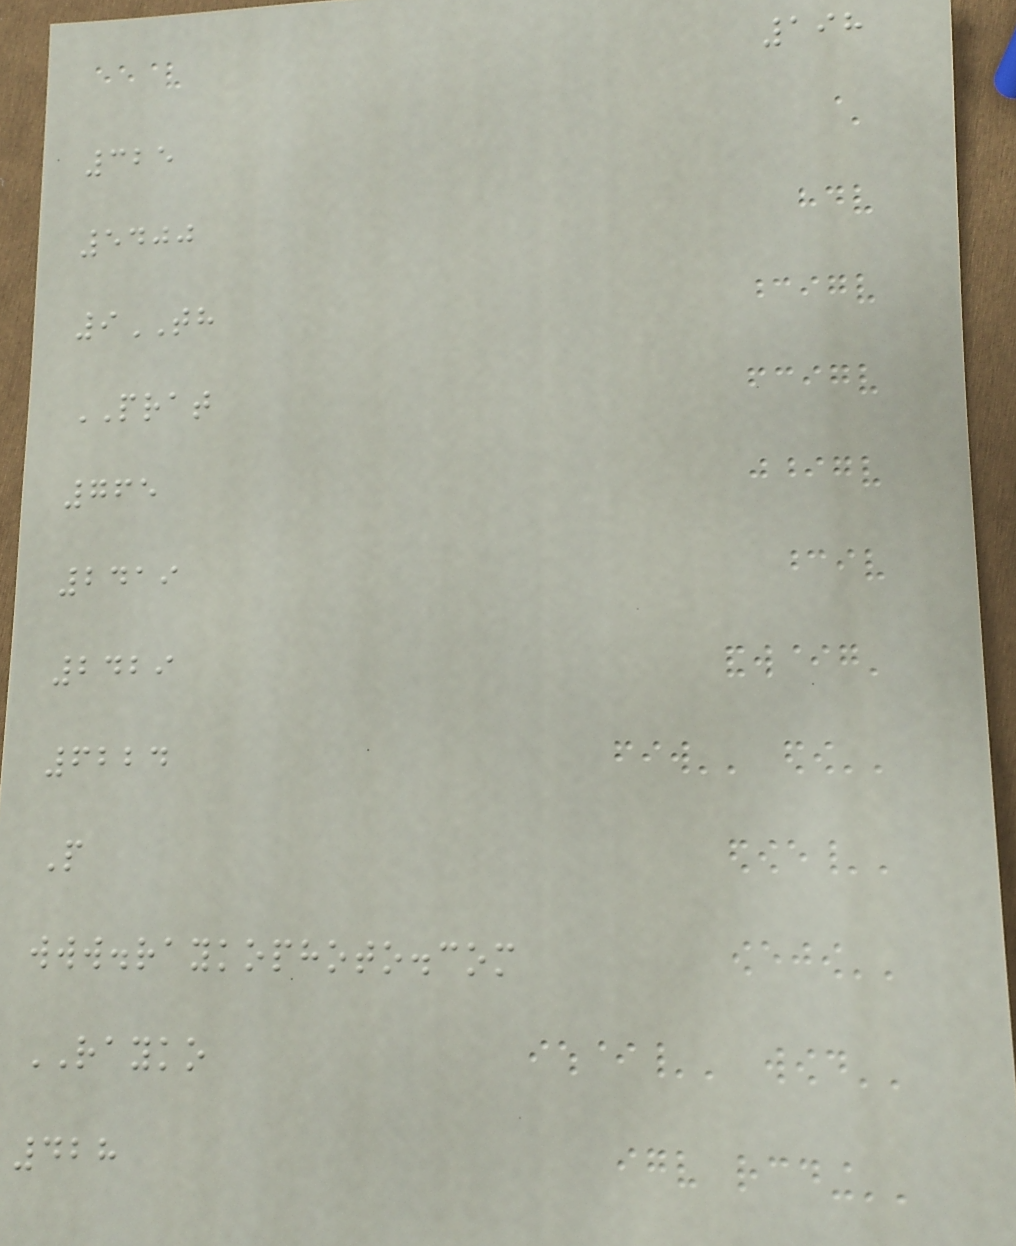198
325
5400
9TH
PRAT
765
2419
2429
6224
P
www.raykophoto.com
RAYKO
428
